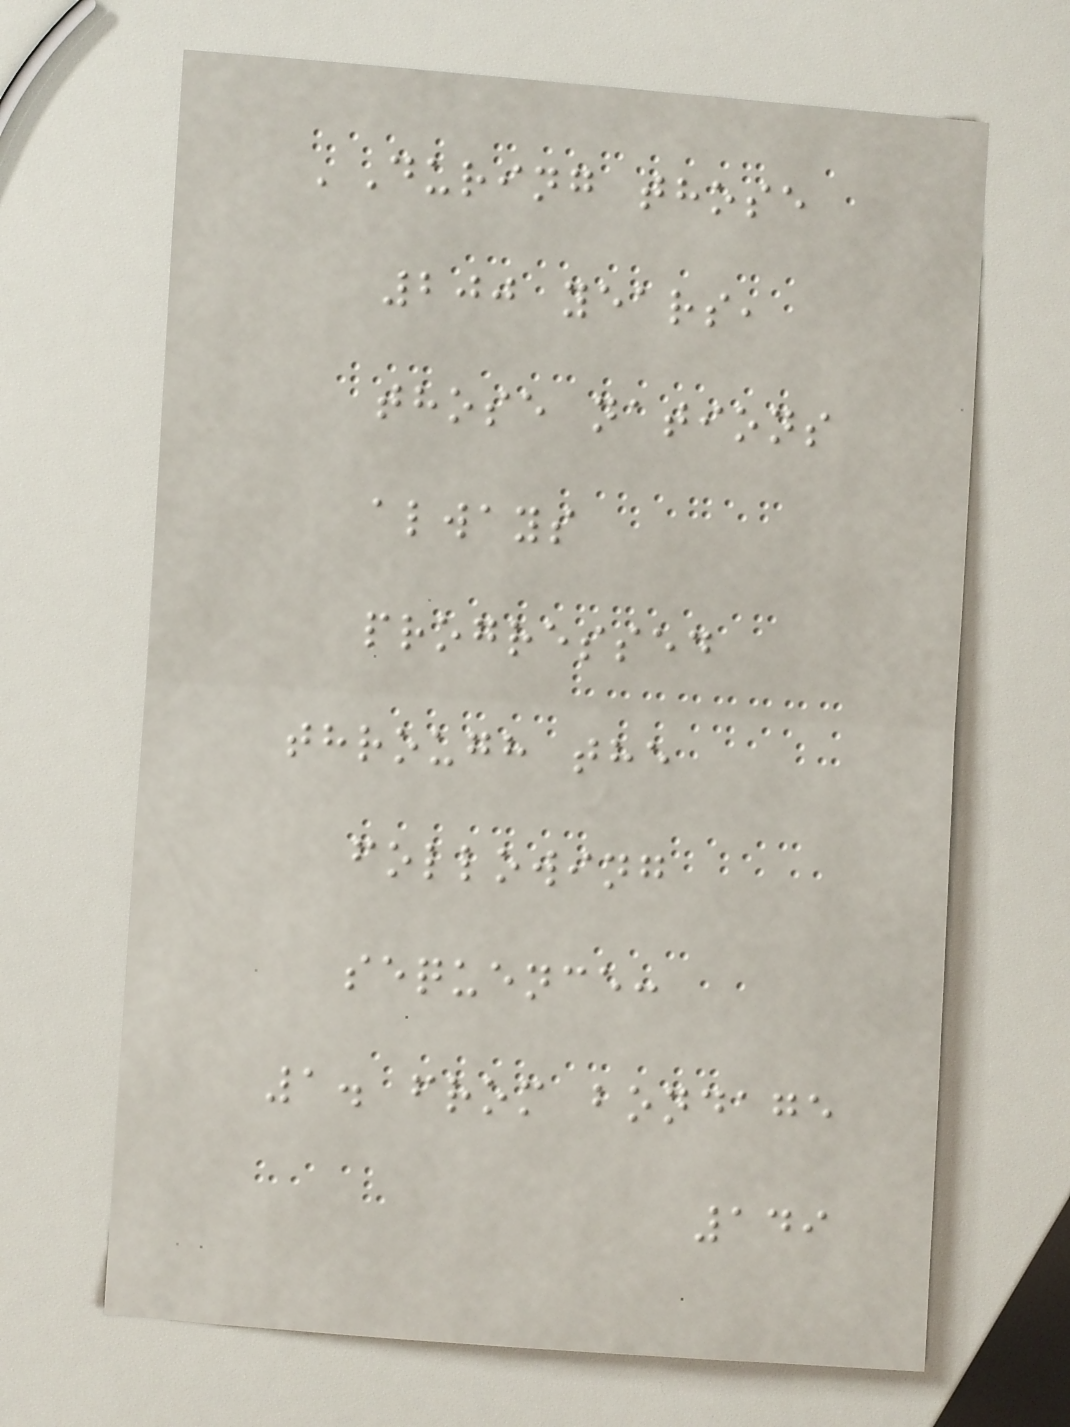'During those
200 years,
those nations
always
progressed
through the
following
sequence:
1. from bondage
149
